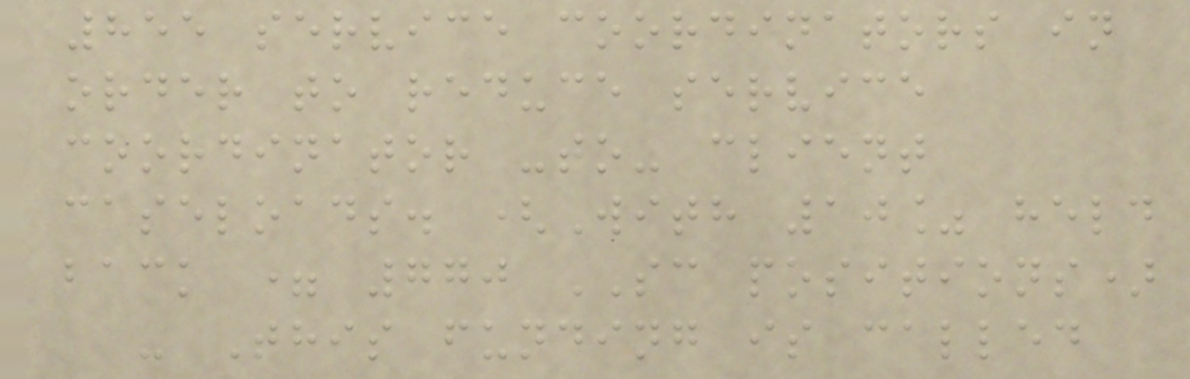855 service coordinators in
order to reduce service
coordinator -to- client
caseloads. (With 10% held
back = 770 SC positions)
- This funding is called
